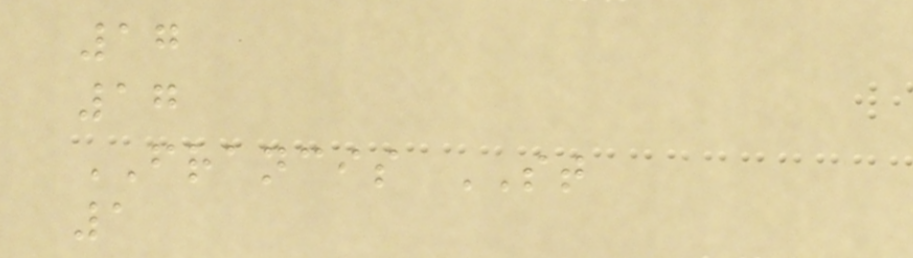17
17
FRANCIS ST
1
